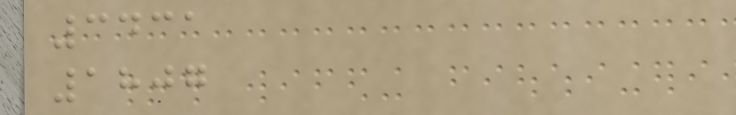3431
1807
